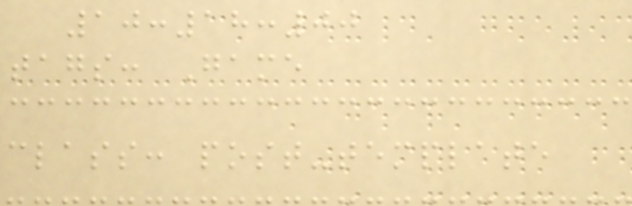10:18:00
tags: Game
class: post-template
